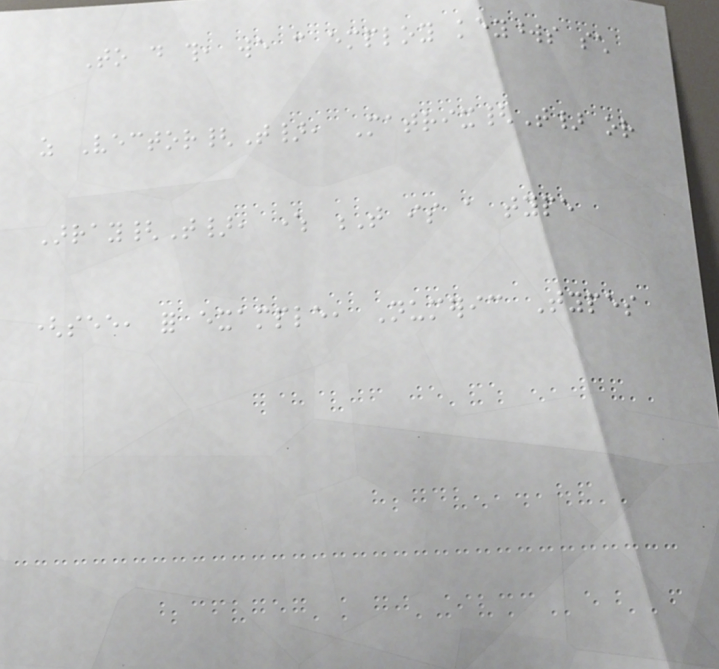To do this, we can employ keywords such
as Vector{T}, Matrix{T} or
Array{T}, where T is a type
(see, for example, Numeric Types
